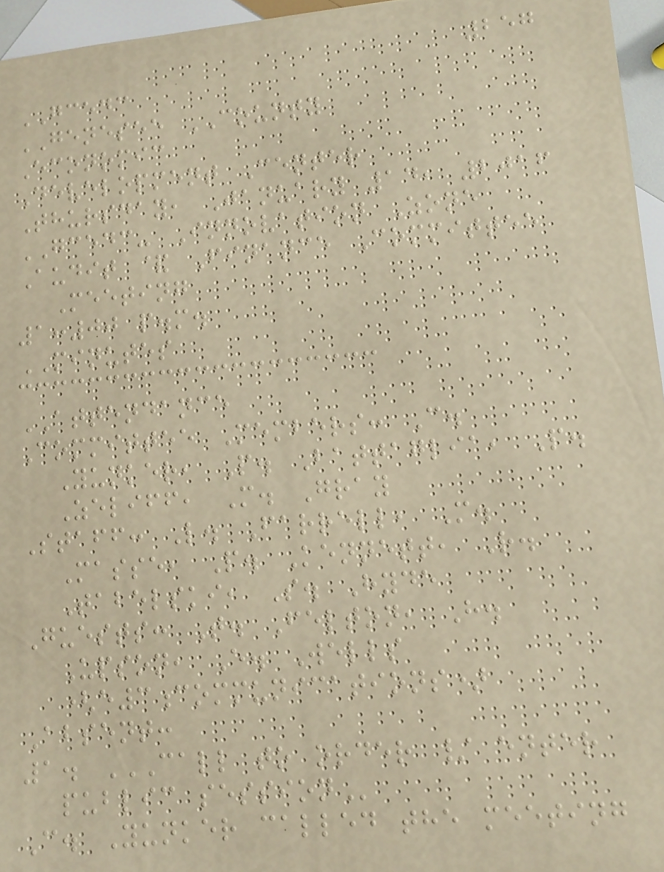257
GCEDC
GENESEE COUNTY
Economic
Development Center
Thursday, January 14, 2016
GCEDC- Innovation Zone
Audit & Finance Committee
Meeting
1:00 p.m.
MINUTES
ATTENDANCE
Committee Members: C.
Yunker, P. Battaglia, P.
Zeliff, M. Gray
Staff: L. Farrell, M.
Masse, P. Kennett, R.
Tabelski, S. Hyde
Guests: T. Felton, H.
Upson, E. Wells
(e3communications)
Absent:
1. CALL TO ORDER / ENTER
PUBLIC SESSION
C. Yunker called the meeting
